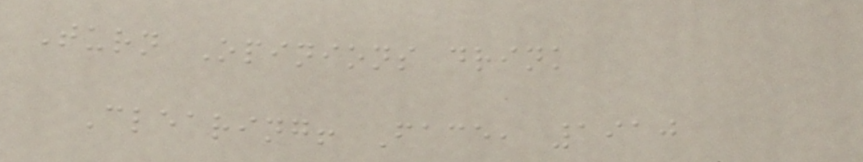Turn Opinions drink
Clearing! Face, 1910
